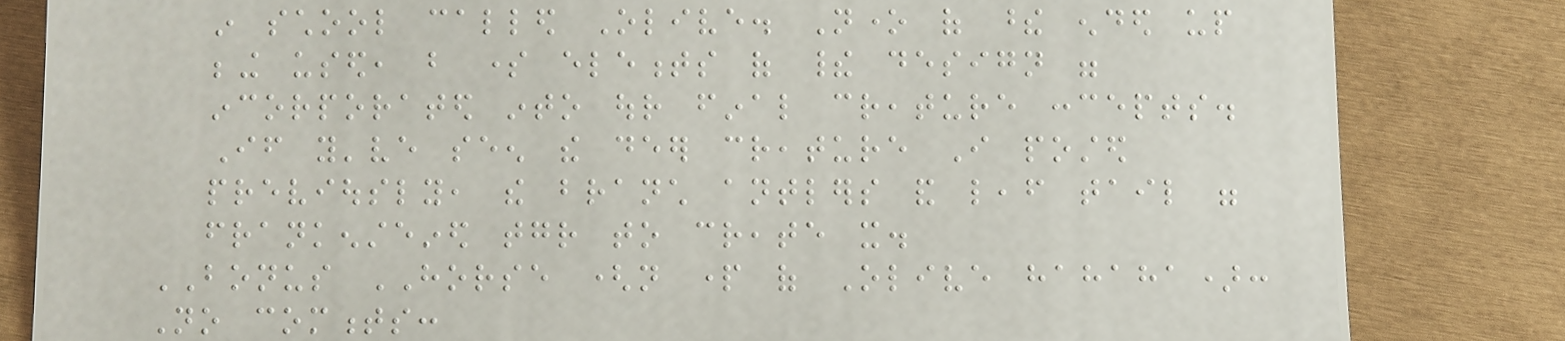in school called Olive. None of these ended up
being used, but some elements of their design were
incorporated into our final creature concepts.
If you've seen the deer creature I posted
previously, the branch antlers and leaf tail were
frankensteined together to create it.
BONUS HORSE (not part of Olive hahaha):
No comments:
